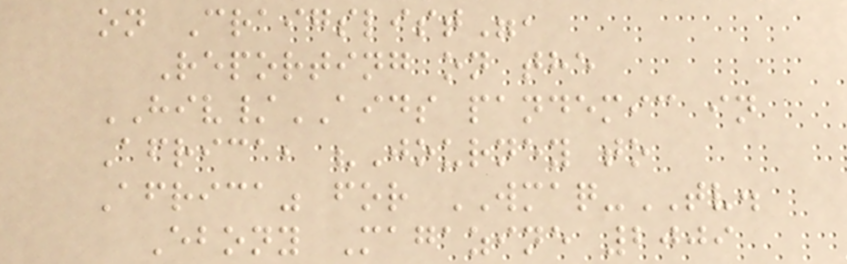on Craigslist",
Reporting on the
HIV/AIDS pandemic in
Africa, "Journey to
Africa" for WMAQ-TV.
Ebony Magazine 2009
